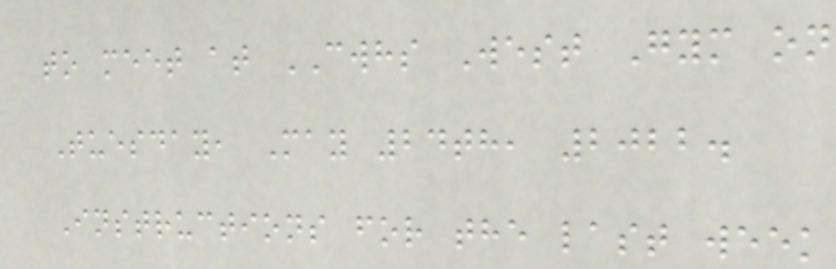to meet at CWHS West Gym on
Tuesday, May 24th, 2022.
Instructions for the last week
